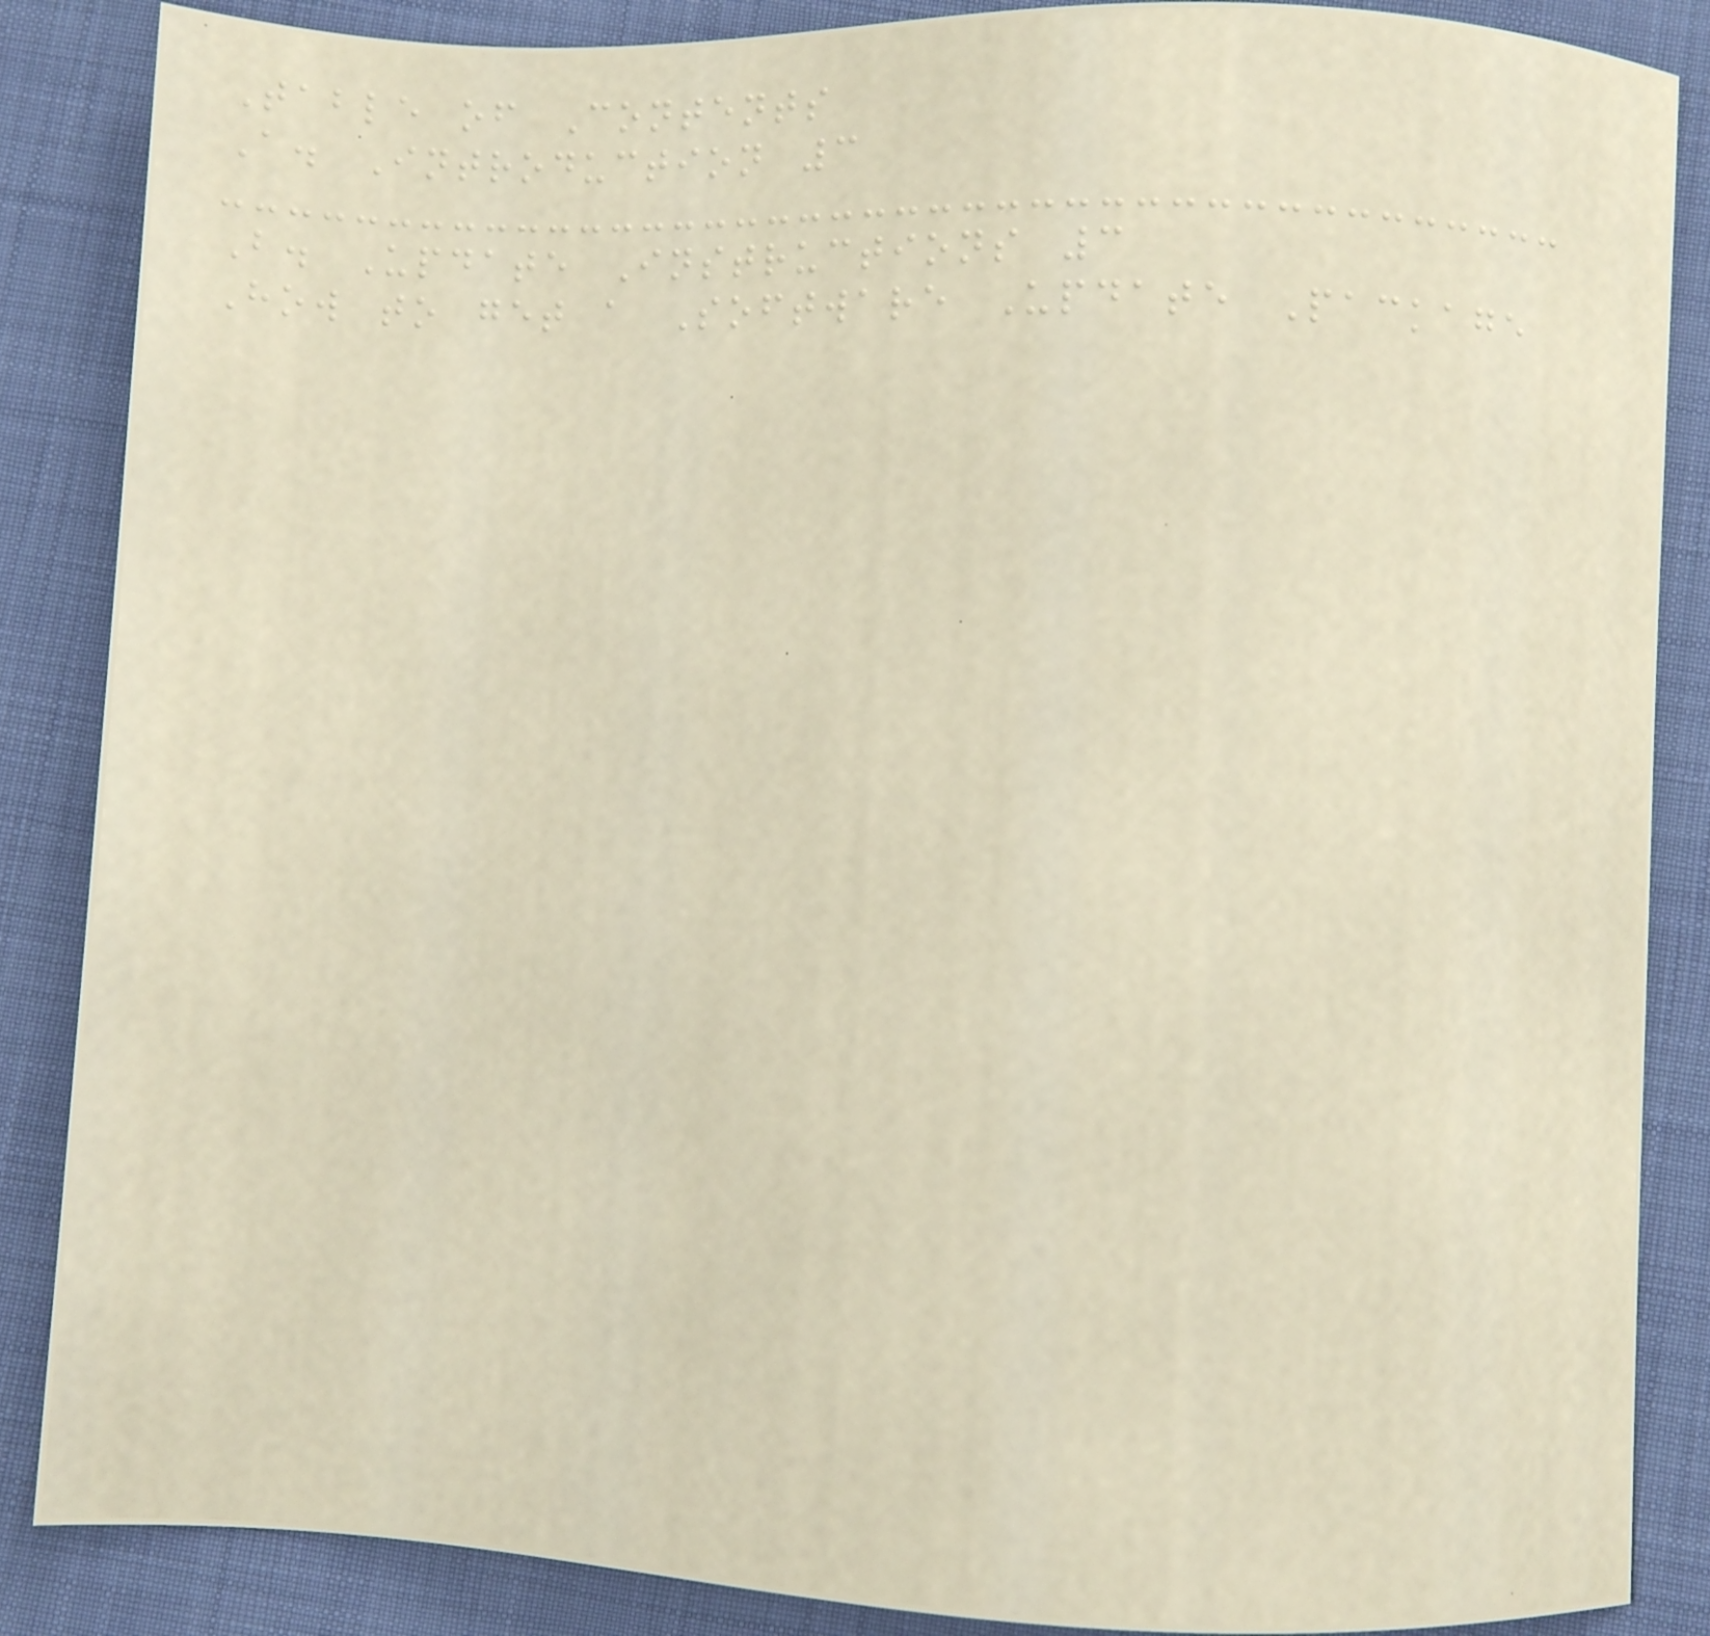Table of Contents
A. Introduction 3
B. Update Instructions 3
How to get a Software Update Package
